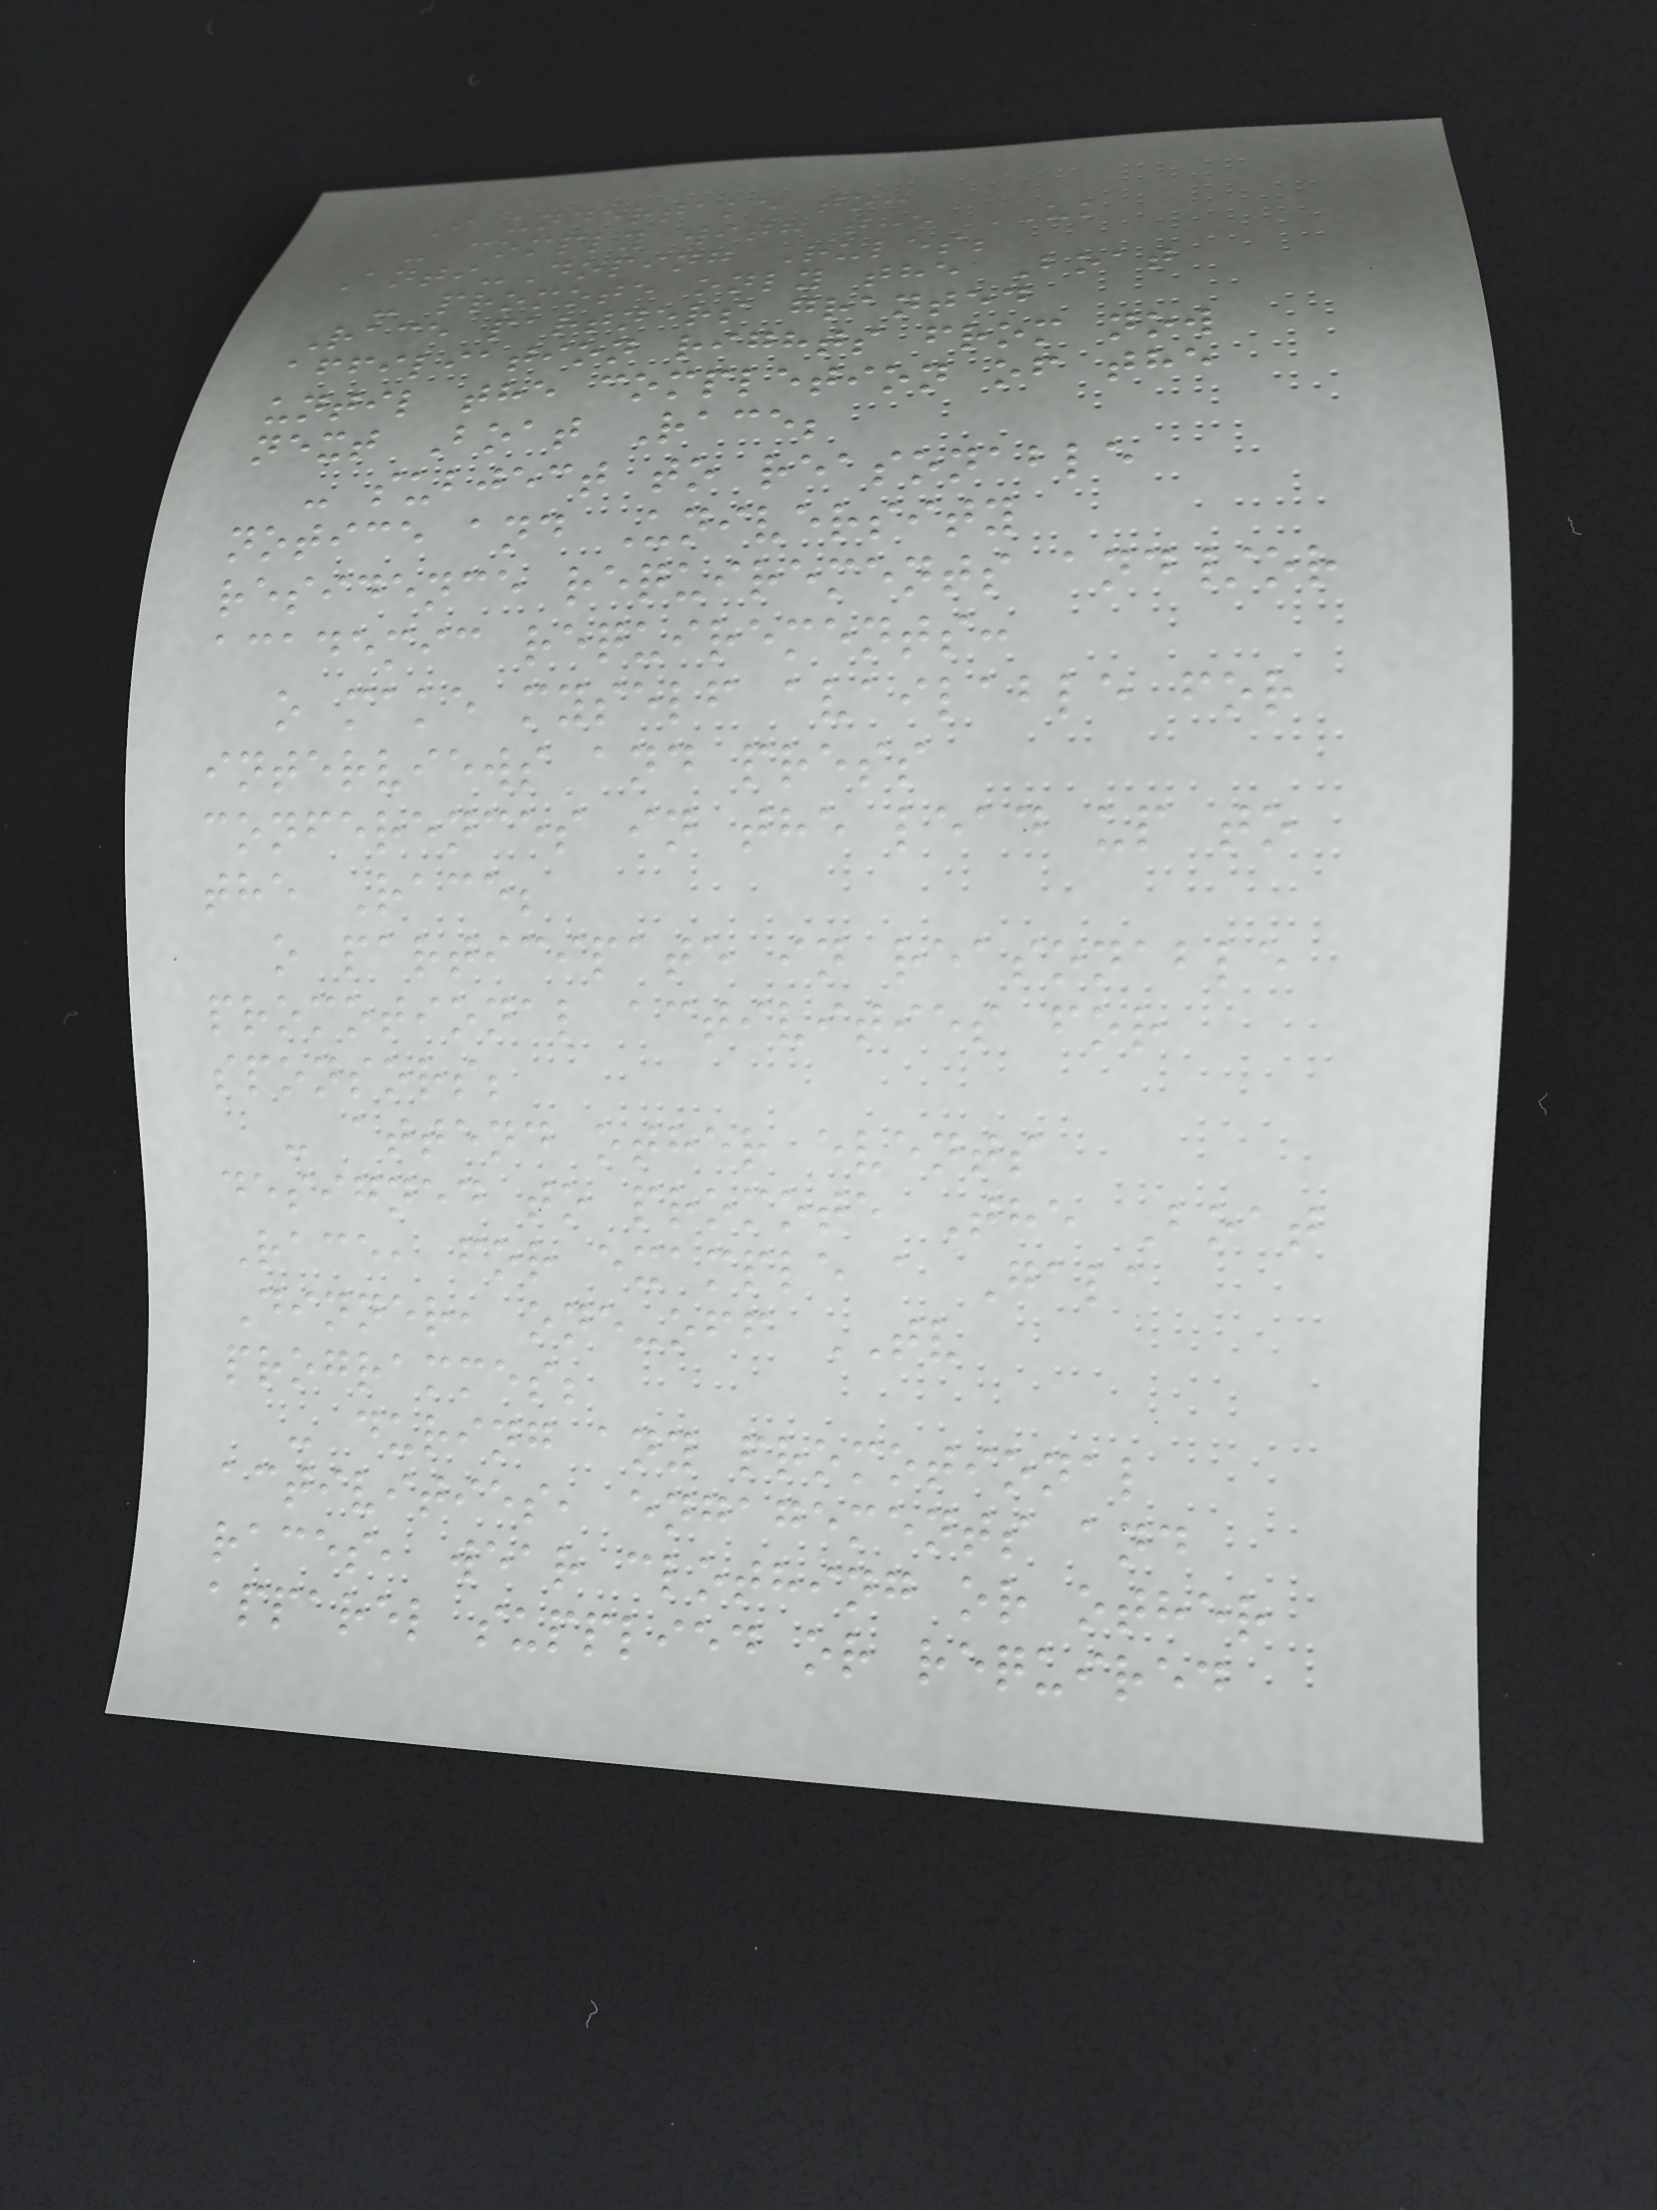I undertake to:
- comply with the UK
Anti-Doping Rules;
- promote only the Boat
Race partners granted
affiliation rights from now
until the completion of the
next Boat Race;
- subject to reasonable
notice and University
residence requirements and/or
academic requirements:
o make myself available for
interviews and press
conferences in the lead up to
the Race;
o participate in reasonable
promotional activities for
sponsors;
- attend other events
designed to promote The Boat
Race, for example a Gala
Dinner, one-off TV
programmes;
- during any promotional
activities, engagements and
races, wear clothing or other
apparel supplied or required
